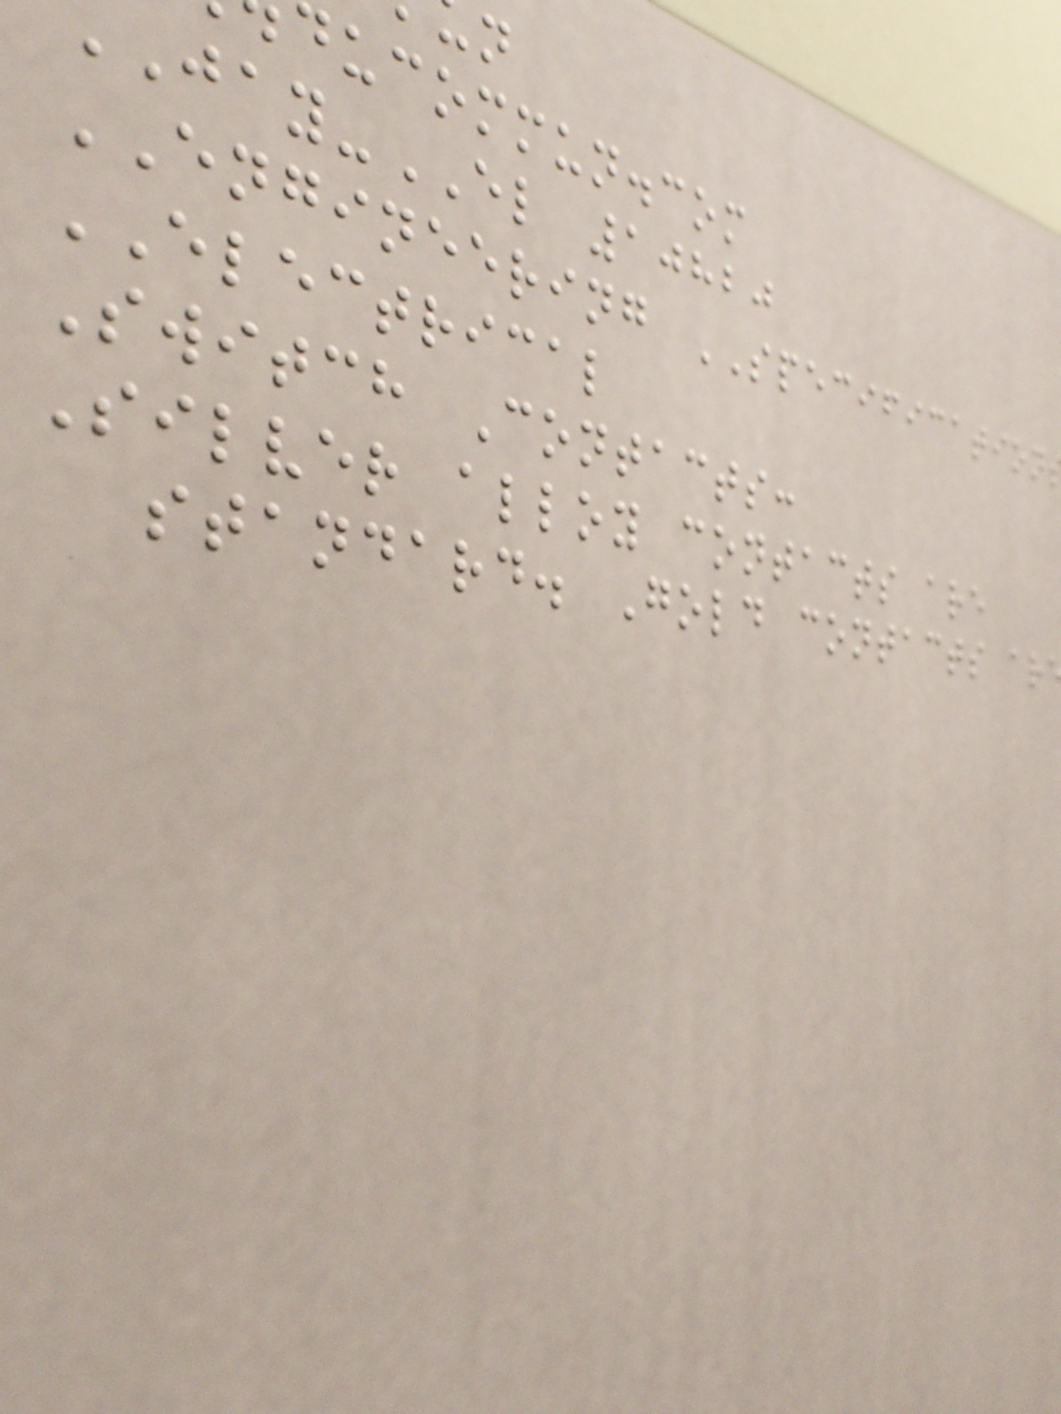ducommun.com
-EL 10820
ENGINEERING SPECIFICATION
ELECTRICAL
Switch Contacts:
Silver alloy contacts are
standard. Gold contacts ar
